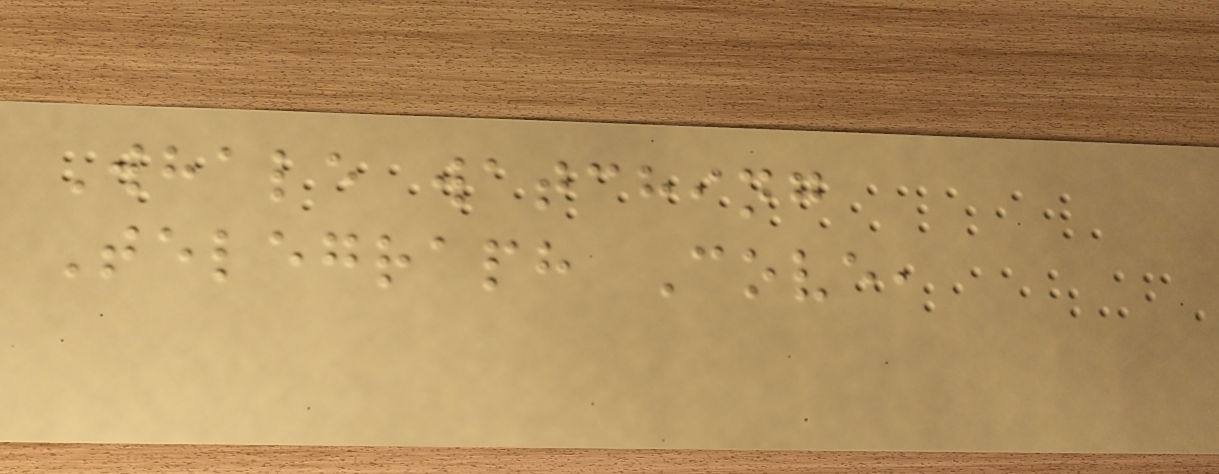Whale watching
Telegraph Cove,
